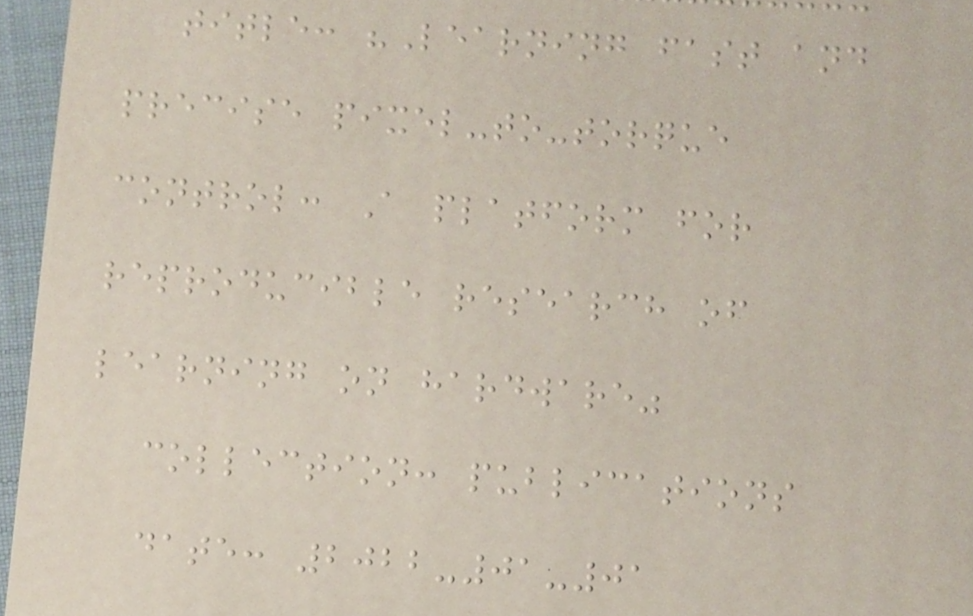title: "Learning fast and
precise pixel-to-torque
control: A platform for
reproducible research of
learning on hardware"
collection: publications
date: 2022-01-01
